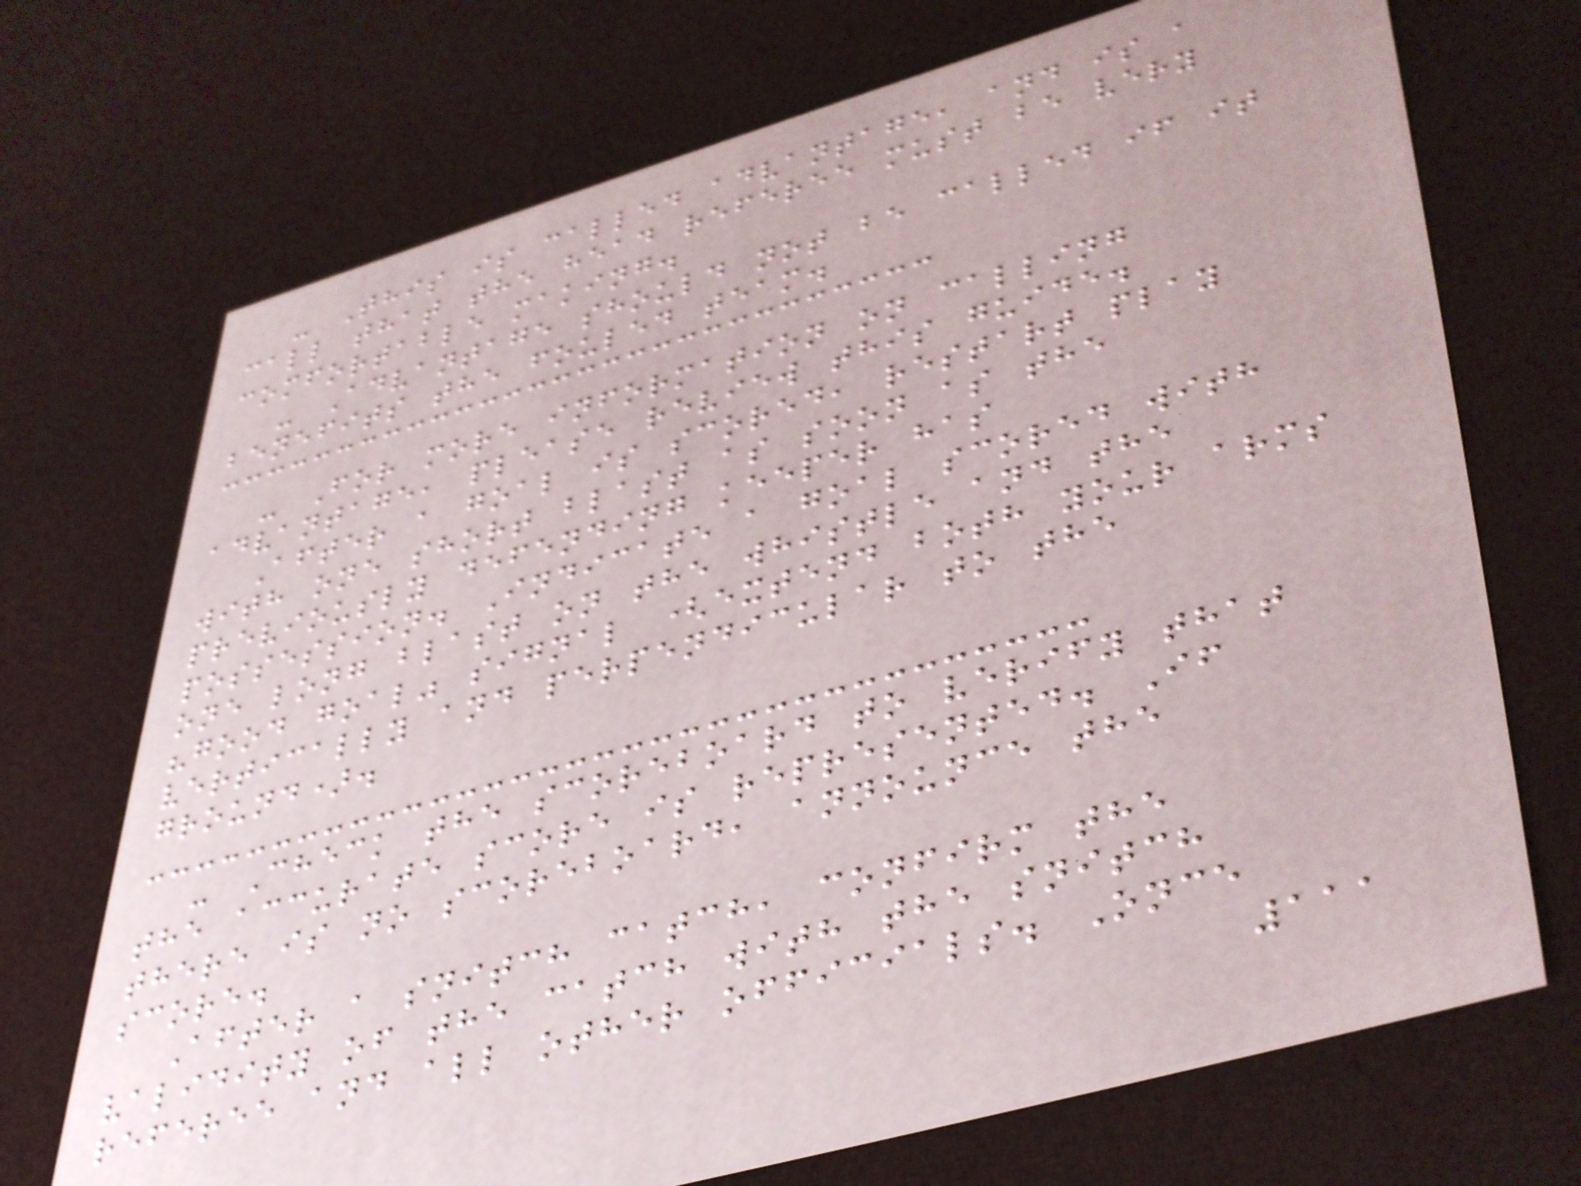- This is called advantage, and is a
call that the head referee must be very
comfortable making.
- Advantage should not be called if it
benefits the fouled team.
- For more information on calling
advantage, please review this guide.
After a goal is scored, restart play
with one short blast as soon as the
previously defending keeper has
possession. Indicate a goal scored with
one long blast on the whistle and the
"good goal" signal (extend both your arms
vertically and perpendicular to the
ground).
- Check the scoreboard to verify that
the accurate score is represented. If
there is no scoreboard, announce the
score.
After a snitch catch, confirm the
validity of the catch with the snitch
referee and all other officials. Once
111
